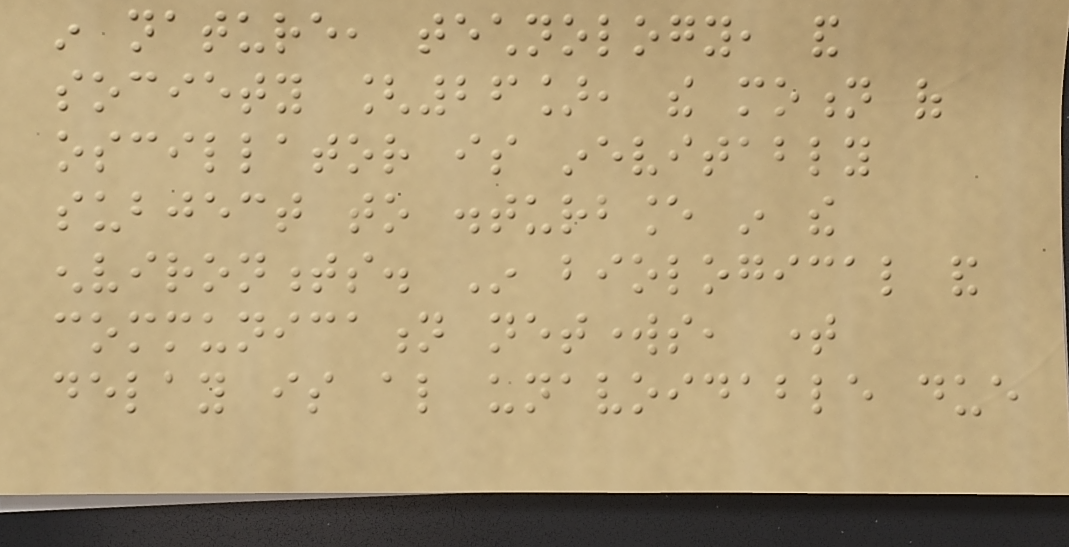in nature, technology, and
society [26], the motion of
oscillator is inevitably
subject to disturbance in the
environments. In biological and
communication networks, time
delay is also unavoidable due
